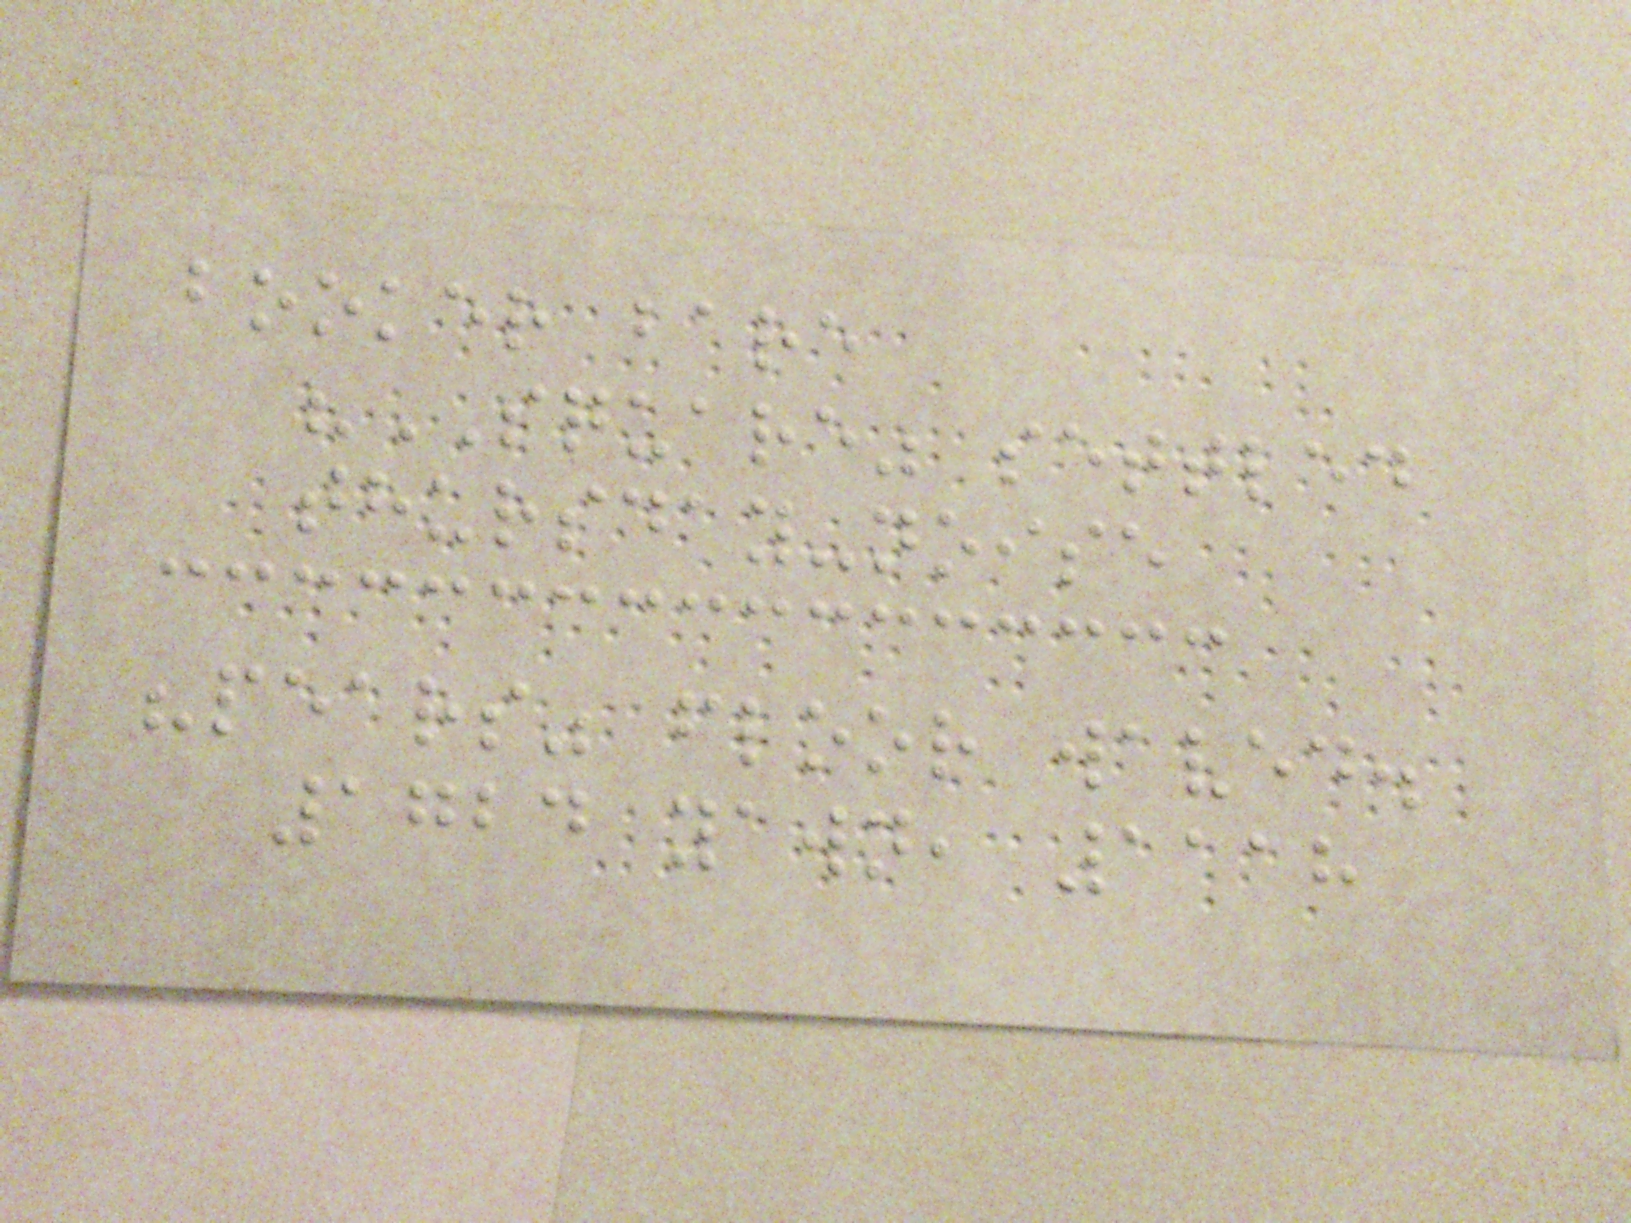booker bare
"SQUARE" settled
thursday-noise
"pears" floor waved.
1724 yawn, 1118
